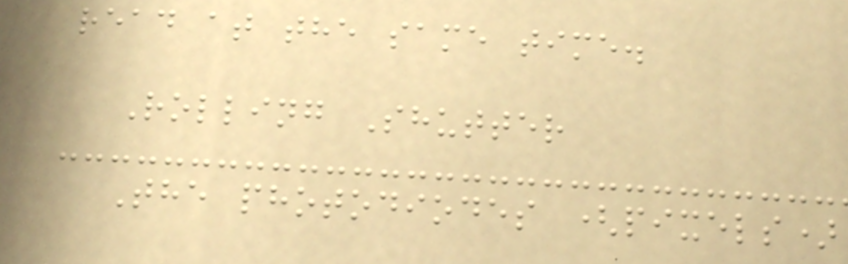read at the same time.
Rolling Shutter
The photodiodes (pixels)
